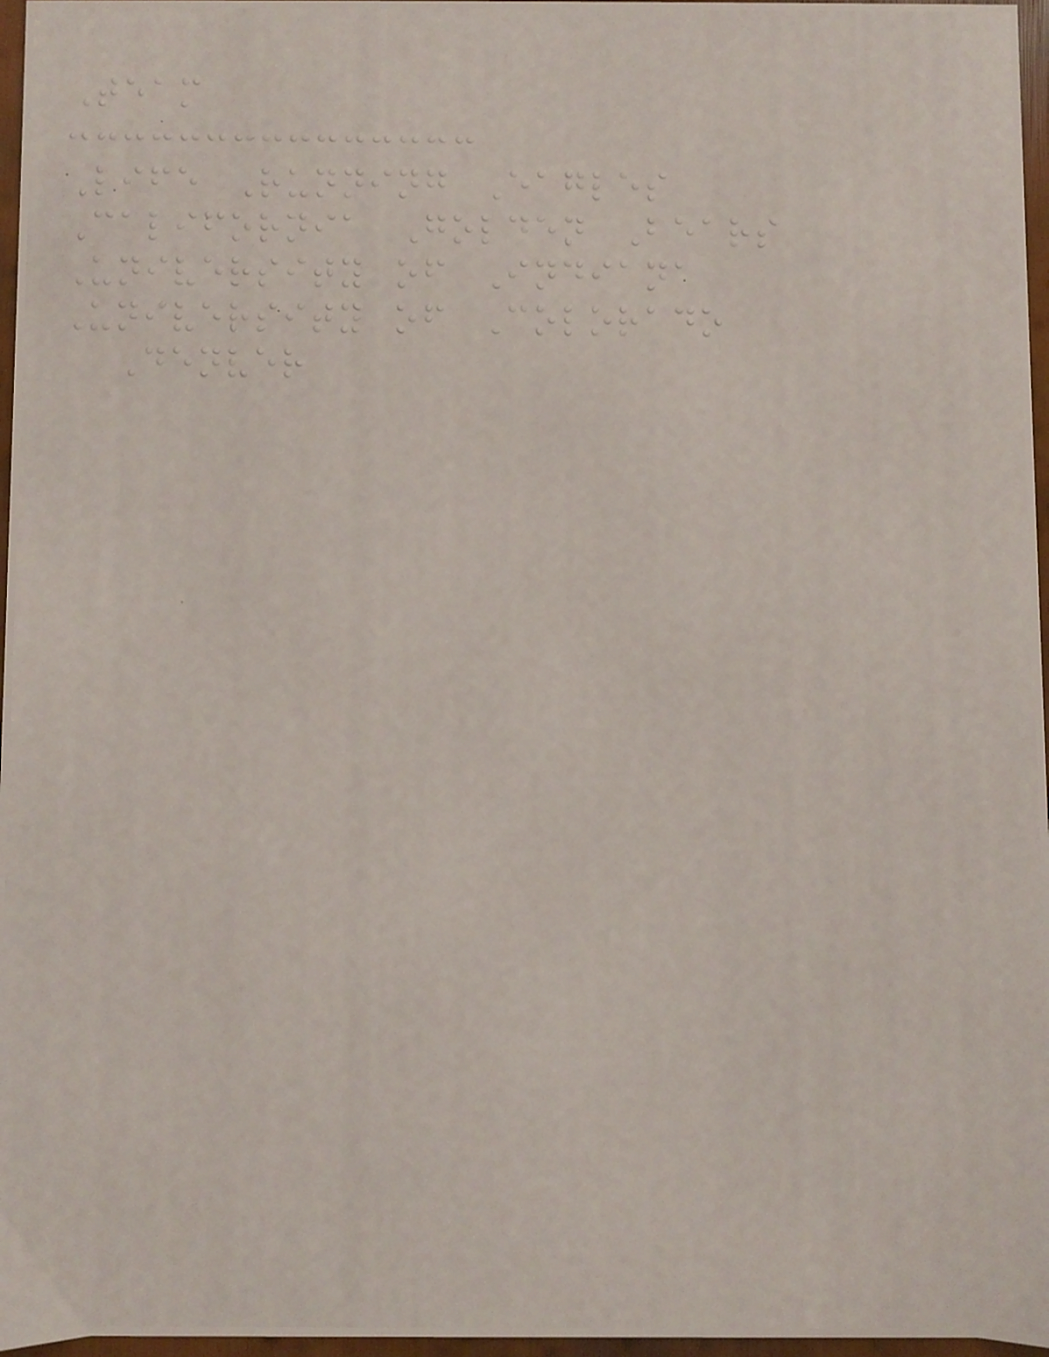Team
Life Running Eagles
California Golden Bears
University of Indiana
University of Colorado
Denver
